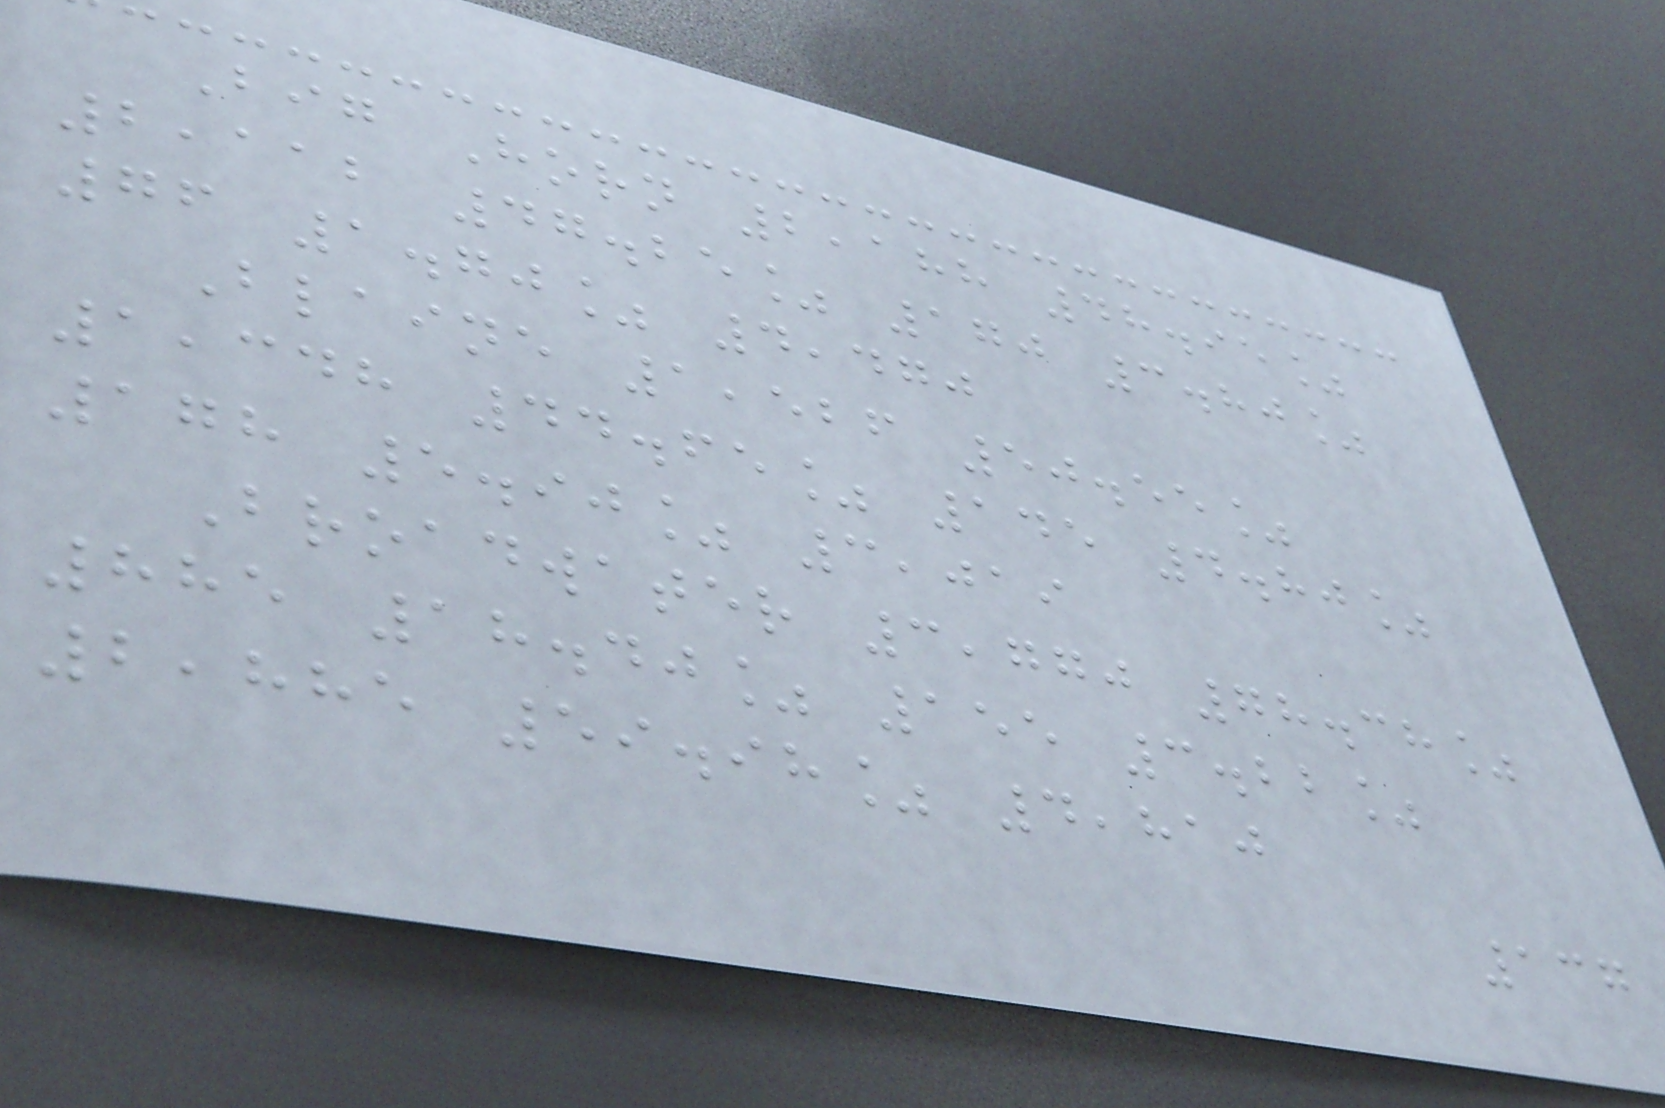Big Horn 2,188 48.95%
2,112 47.25% 170 3.80%
76 1.70% 4,470
Blaine 1,526 50.55%
1,348 44.65% 145 4.80%
178 5.90% 3,019
Broadwater 3,770 78.38%
885 18.40% 155 3.22%
2,885 59.98% 4,810
137
